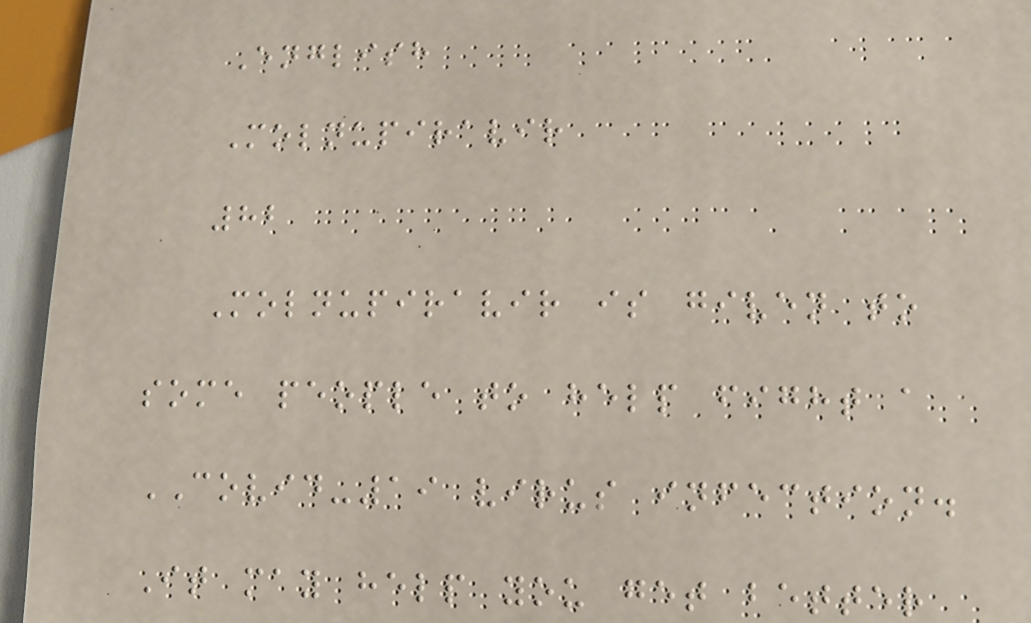English
Molnupiravir
82
Molnupiravir is given to
some people to help fight a
COVID-19 virus infection.
It may help you get better
